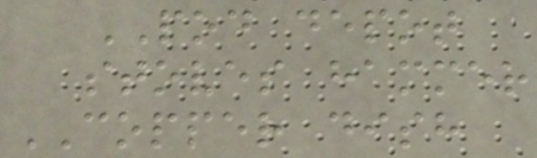POD depot
stoves hammer
COPPER dish
